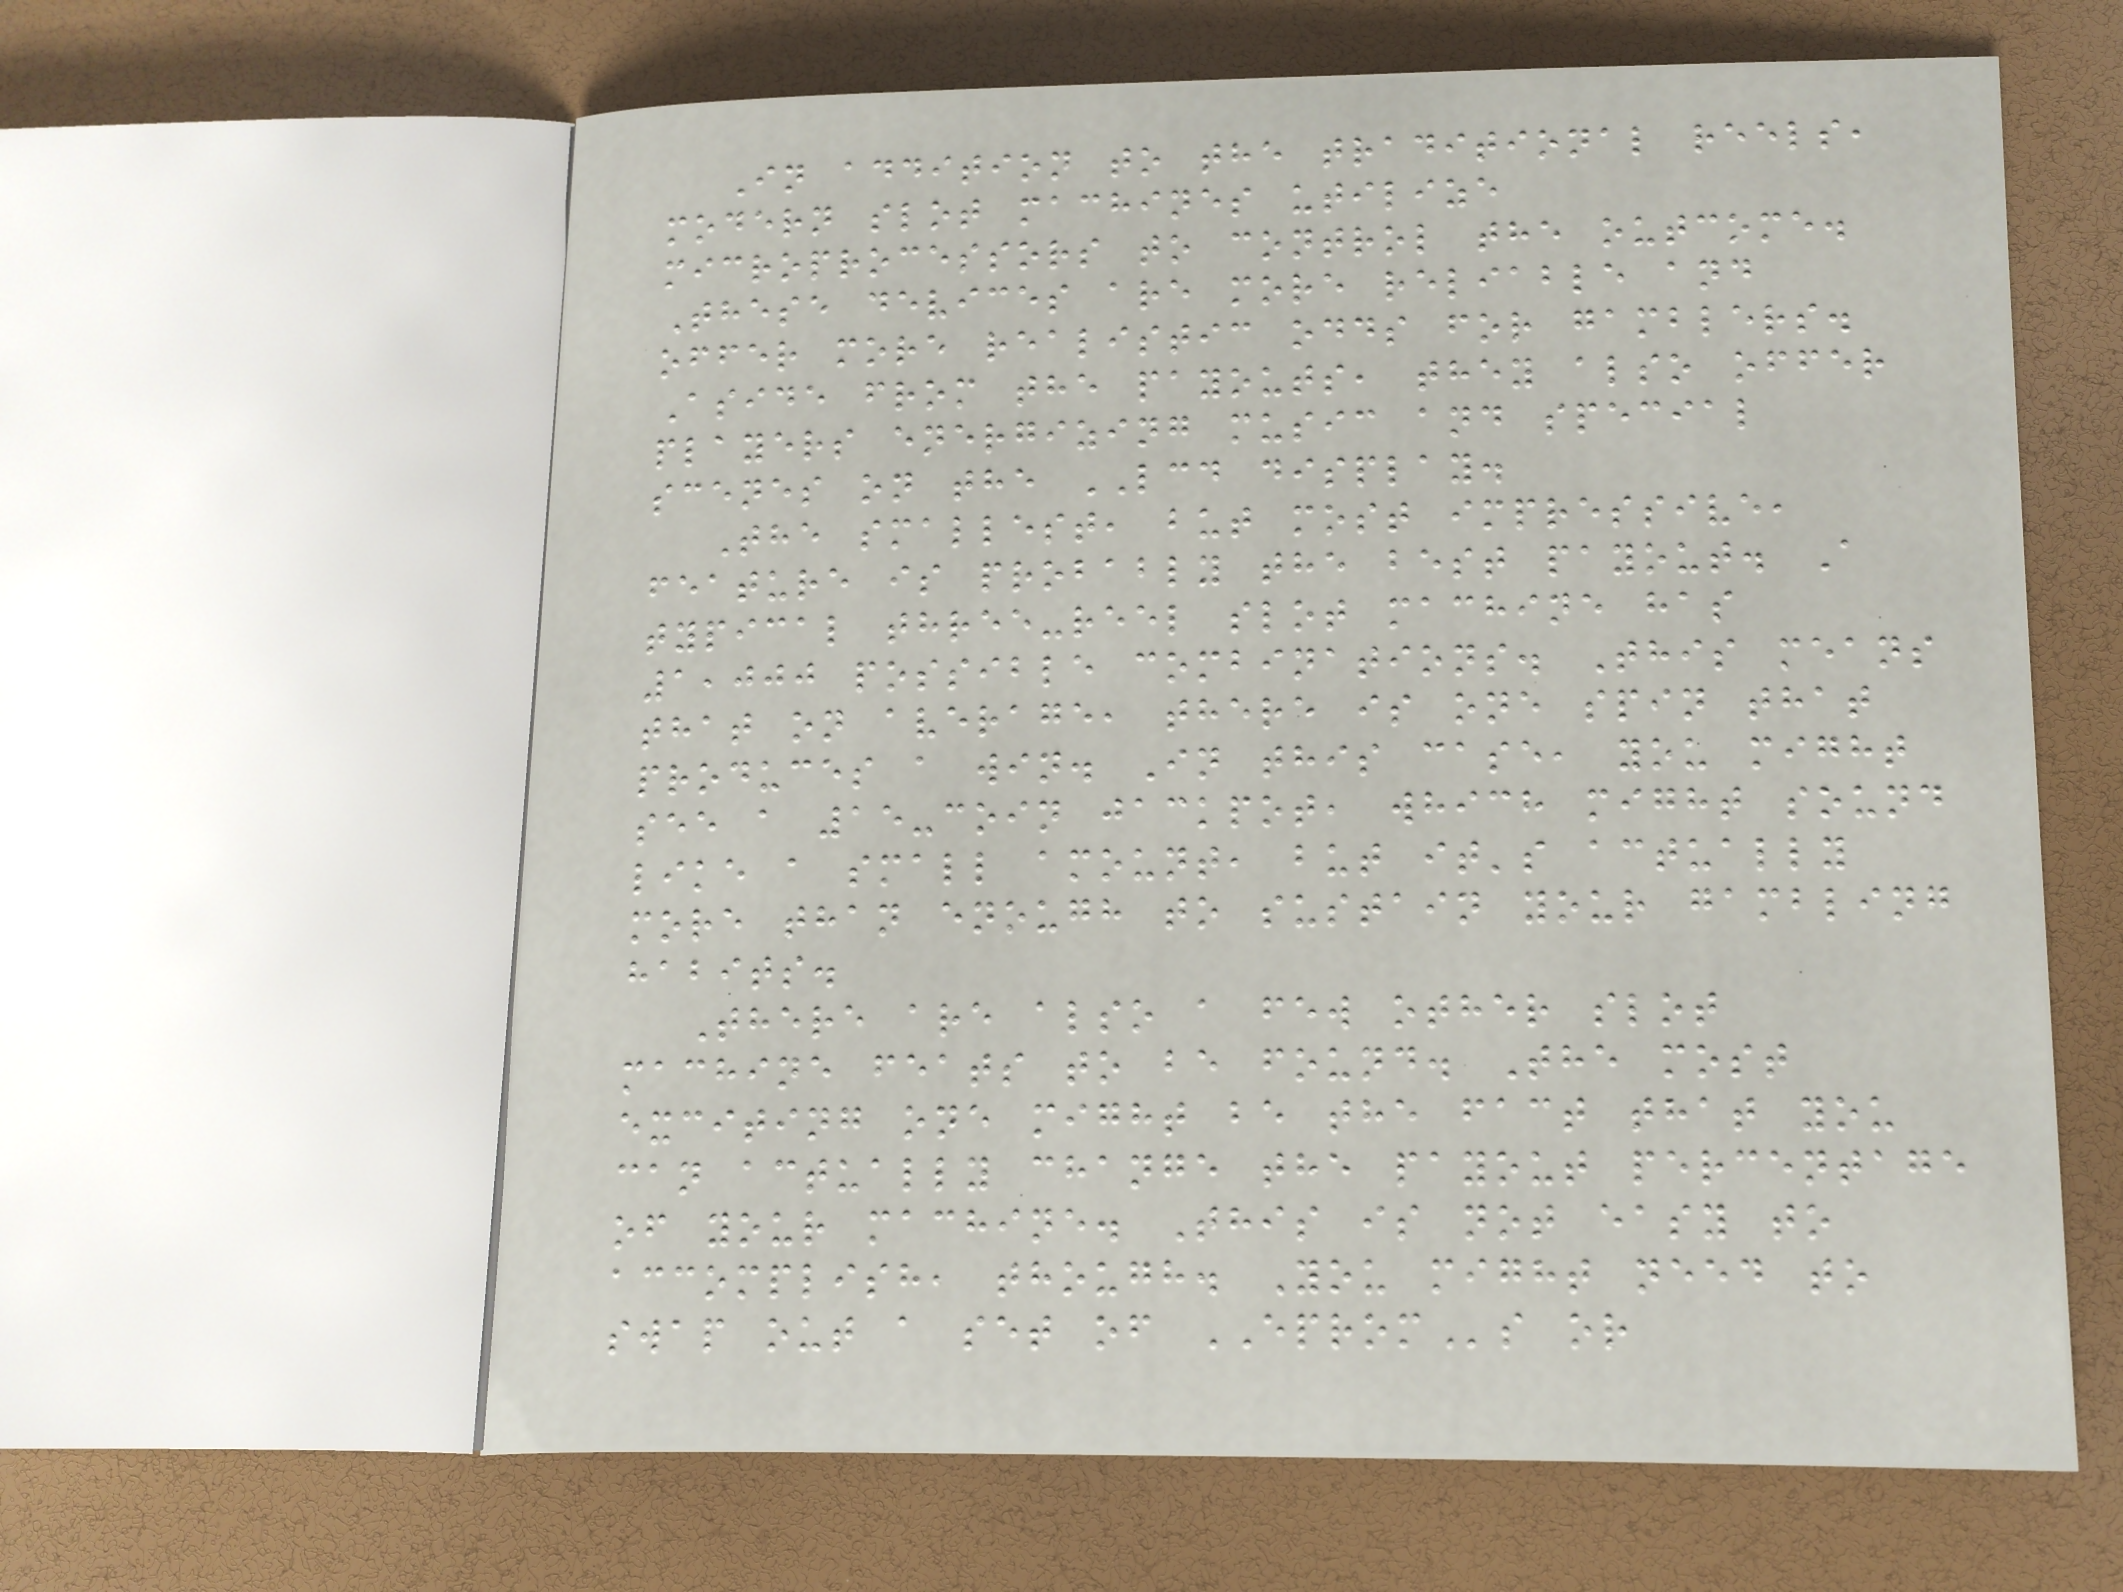In addition to the traditional reels,
modern slot machines utilize
microprocessors to control the outcome.
These devices are more reliable and
offer more realistic odds for gamblers.
Aside from the payouts, they also offer
players energizing music and special
scenes on the LCD display.
The smallest, but most impressive,
feature is probably the best payout. A
typical three-reel slot machine has
1,000 possible combinations. This means
that on average, there is one spin that
produces a win. In this case, you might
see a 15-coin jackpot, which might sound
like a small amount, but it's actually
more than enough to sustain your gambling
habits.
There are also a few other slot
machine feats to be found. The most
exciting one might be the fact that you
can actually change the payout percentage
of your machine. This is not easy to
accomplish, though. You might need to
swap out a set of EPROMs or
